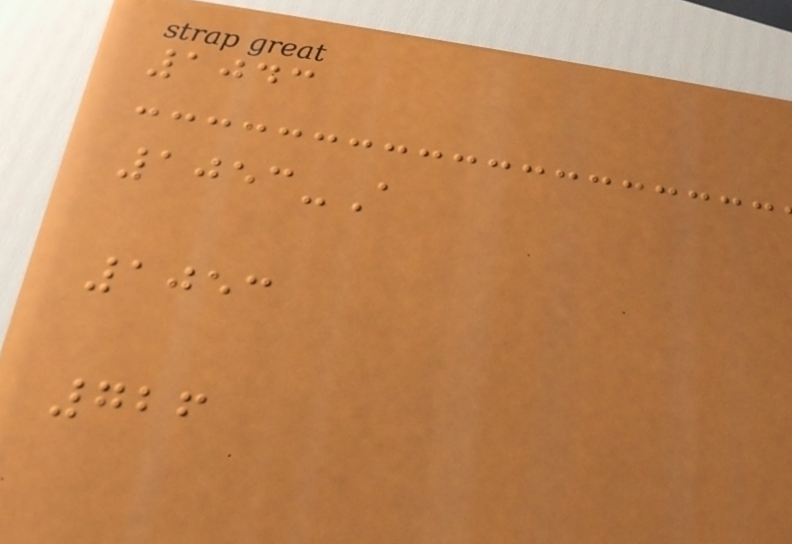1043
1053-A
1053
726
